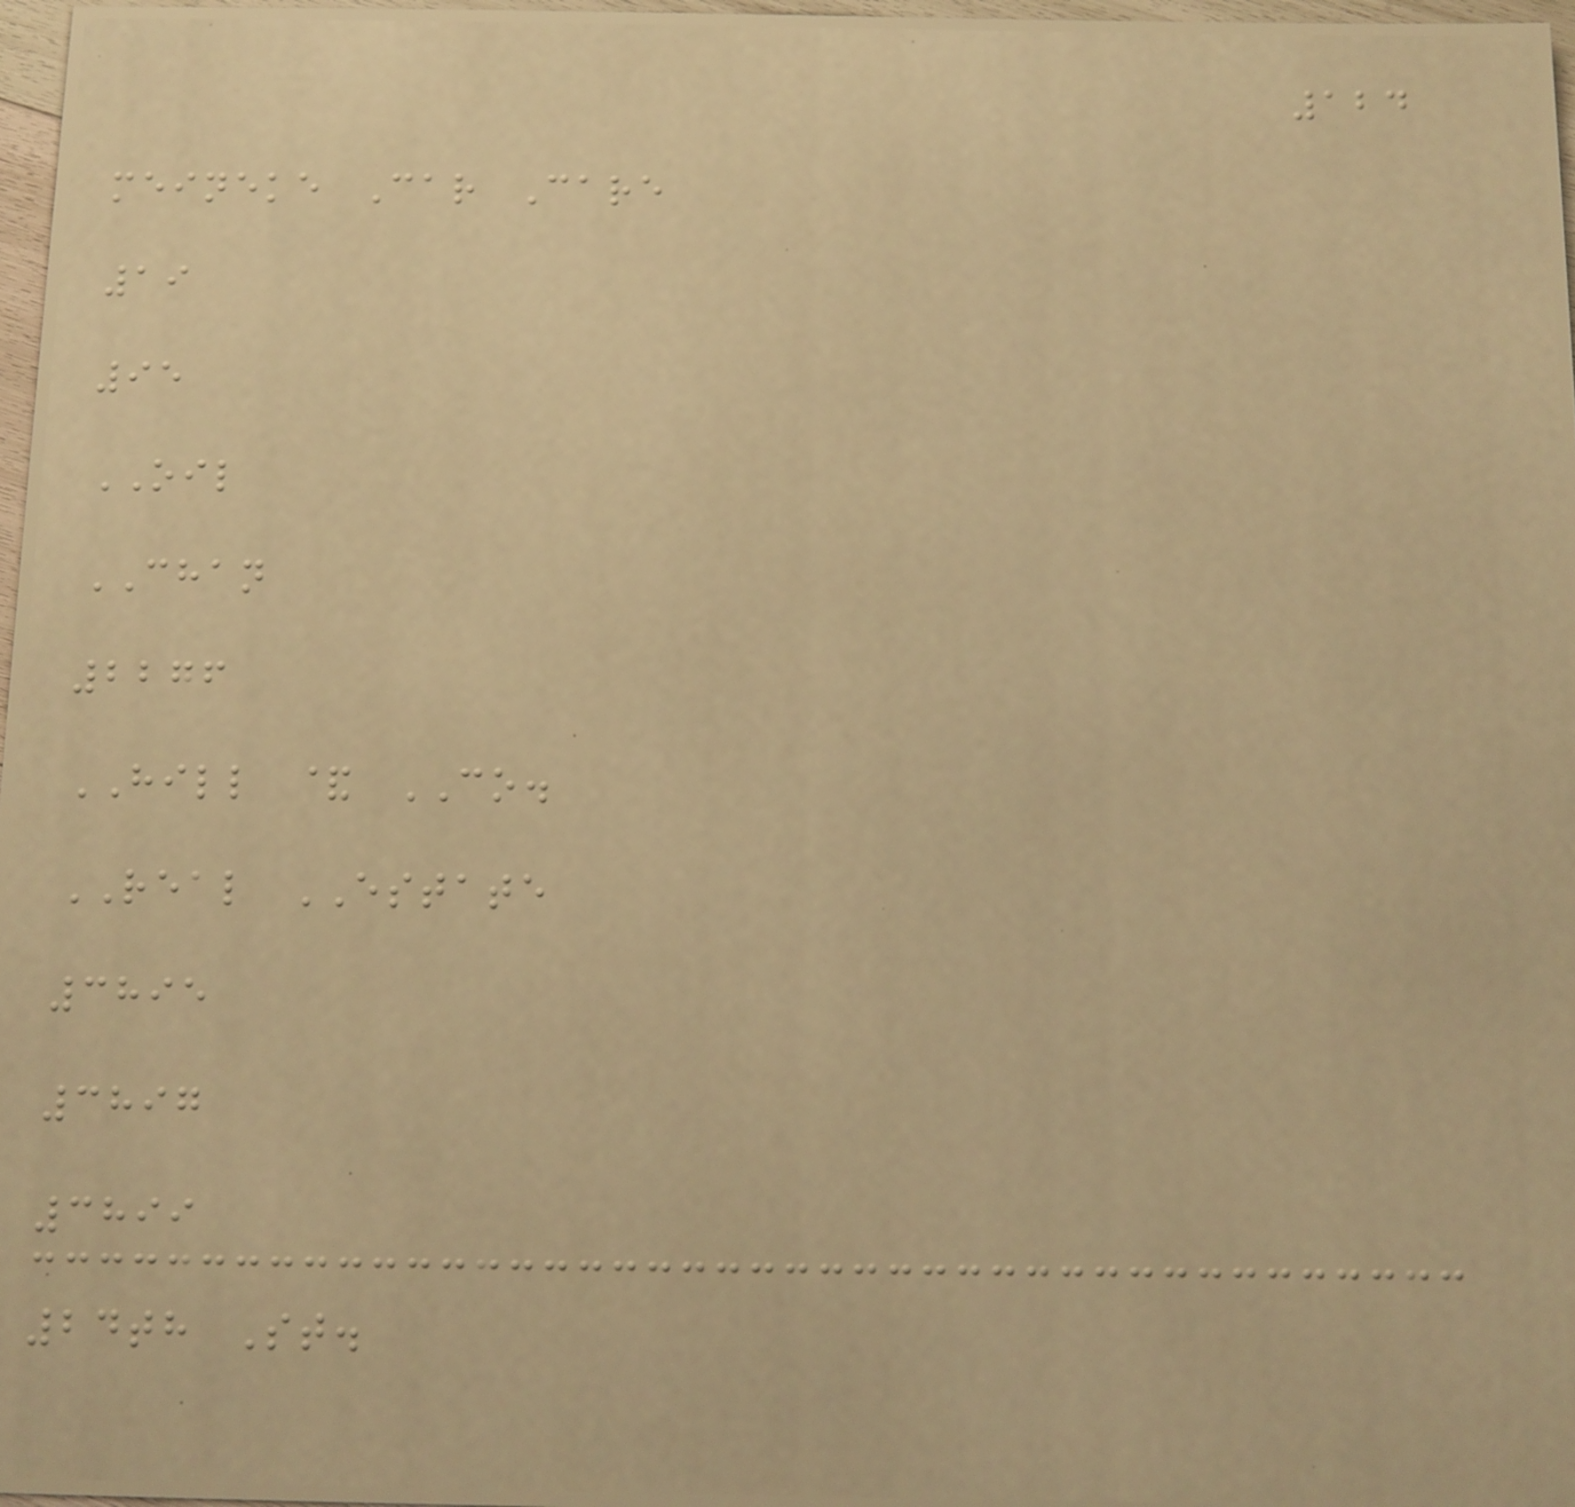124
meineke Car Care
19
95
OIL
CHAN
2276
HILL & CO.
REAL ESTATE
3895
3897
3899
24th St.
